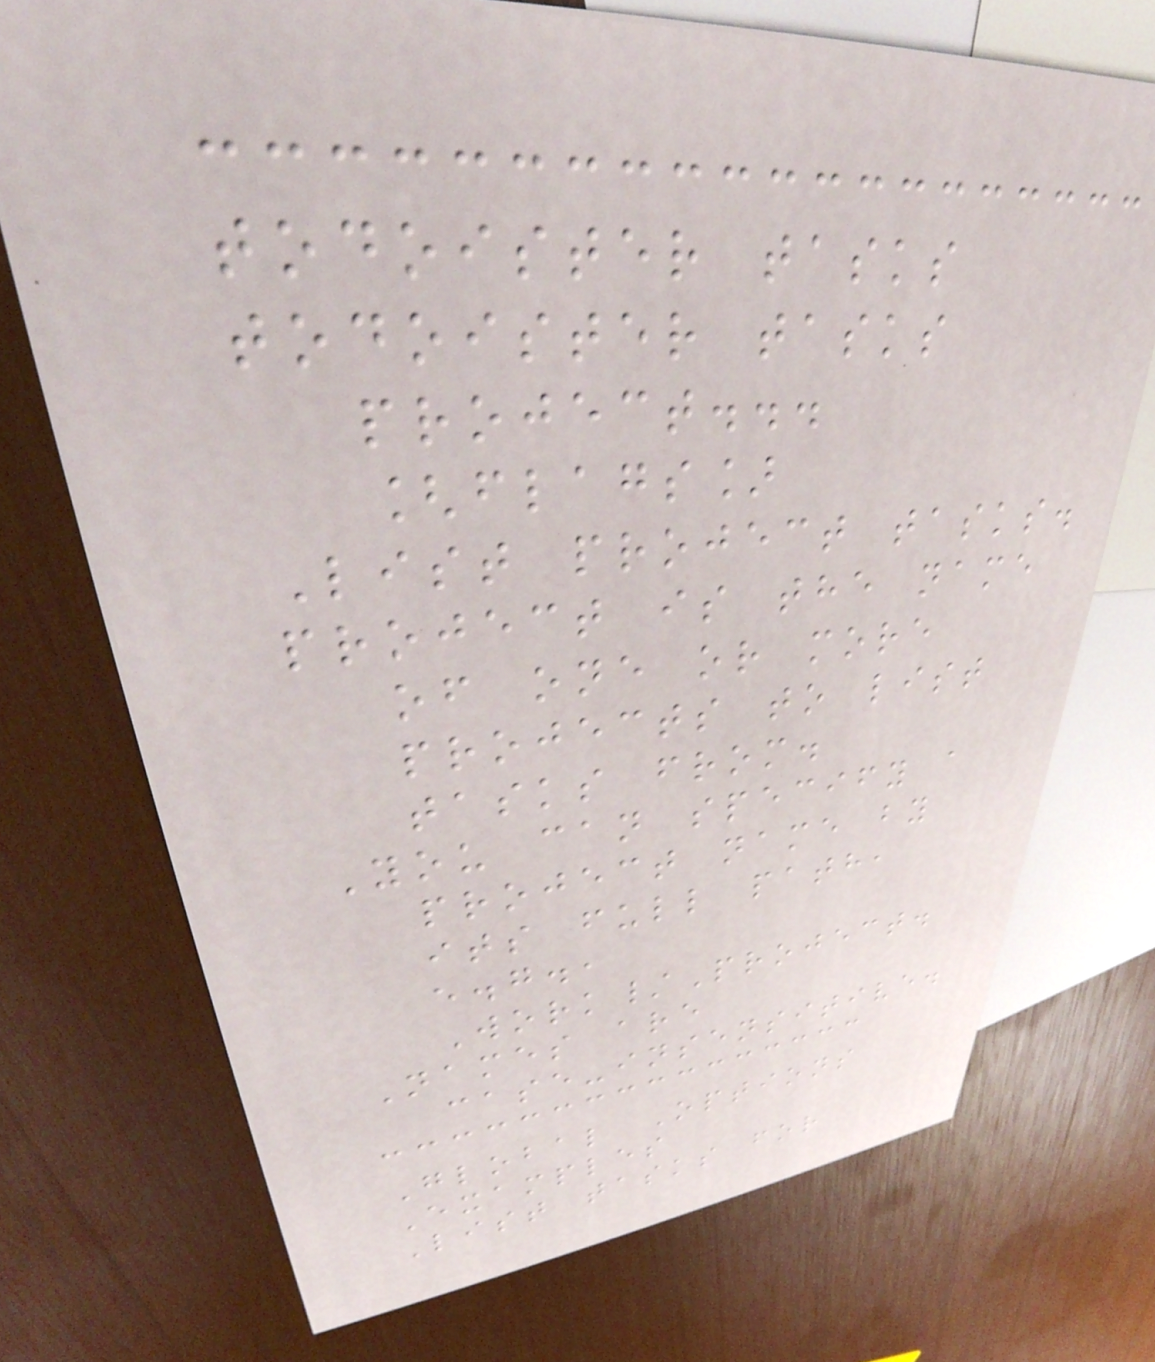todoister tasks
todoister tasks
project...
[flags]
List project tasks.
project is the name
of one or more
projects to list
tasks from.
You can specify a
project name by
its full path,
e.g.,
Work/Project.
Names are
case-insensitive.
Global Options
Examples
List tasks for
